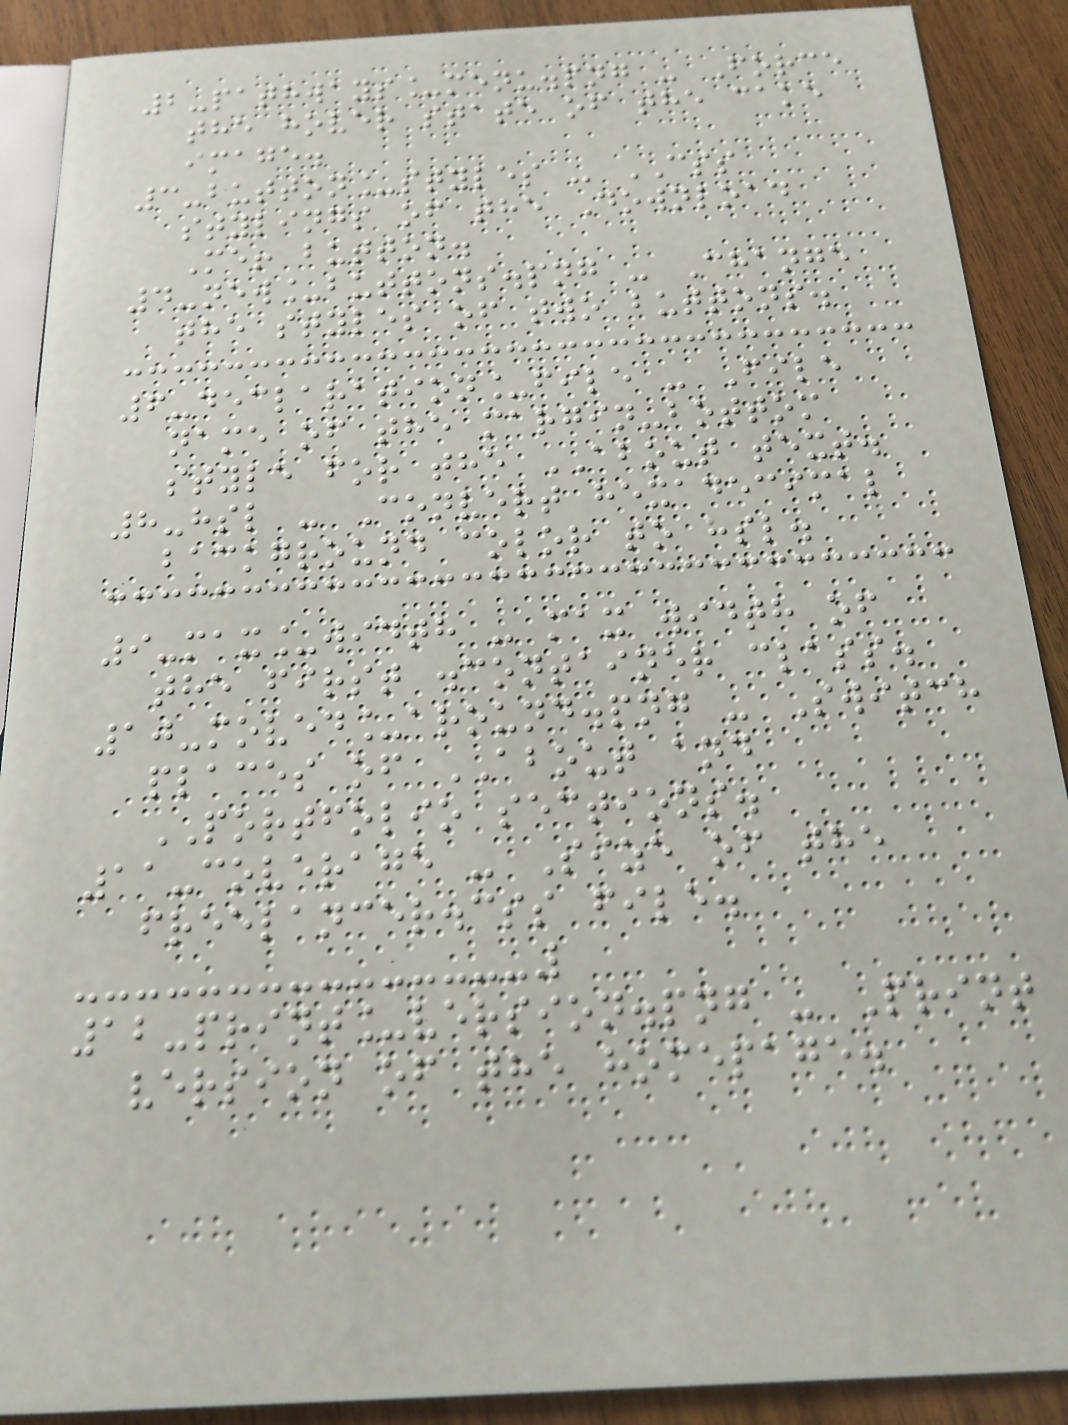2-pathways_menu.png - Force
the hover state of the cake
image.
3-button_styles - CSS
stylings of the Download
Me! button.
4-new_buttons.png - Change
the styles of two buttons.
6-declaration_file - File
name of the margin-bottom
style for the ABOUT text.
8-hsl - Convert hexadecimal
background color to hsl.
9-max_width - max width of
the first .container class.
10-moved_around.png - Switch
places of ABOUT and
PORTFOLIO sections.
11-coverage - Size of the
freelancer.css file.
12-print_version.png - Print
version of the homepage.
